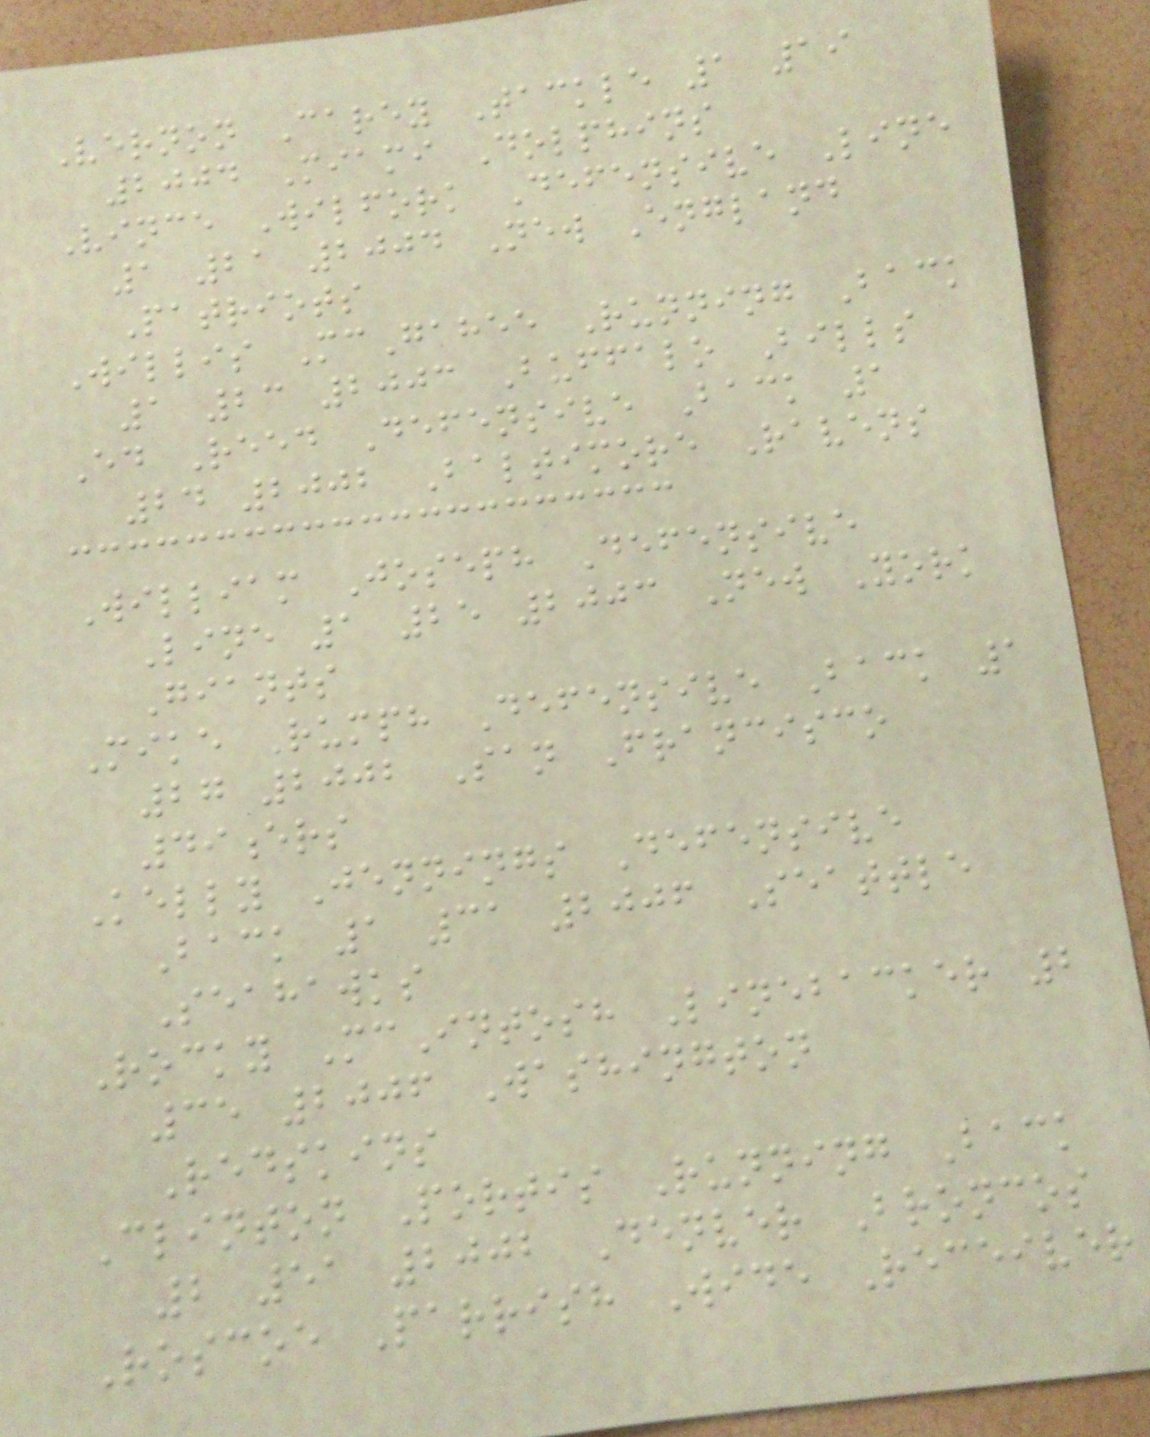Vernon Carey Tackle 1 19
2004 Miami Dolphins
Vince Wilfork Defensive Line
1 21 2004 New England
Patriots
Willis McGahee Running Back
1 23 2003 Buffalo Bills
Ed Reed Defensive Back 1
24 2002 Baltimore Ravens
William Joseph Defensive
Line 1 25 2003 New York
Giants
Mike Rumph Defensive Back 1
27 2002 San Francisco
49ers
Kelly Jennings Defensive
Back 1 31 2006 Seattle
Seahawks
Rocky McIntosh Linebacker 2
35 2006 Washington
Redskins
Clinton Portis Running Back
2 51 2002 Denver Broncos
Roscoe Parrish Wide Receiver
